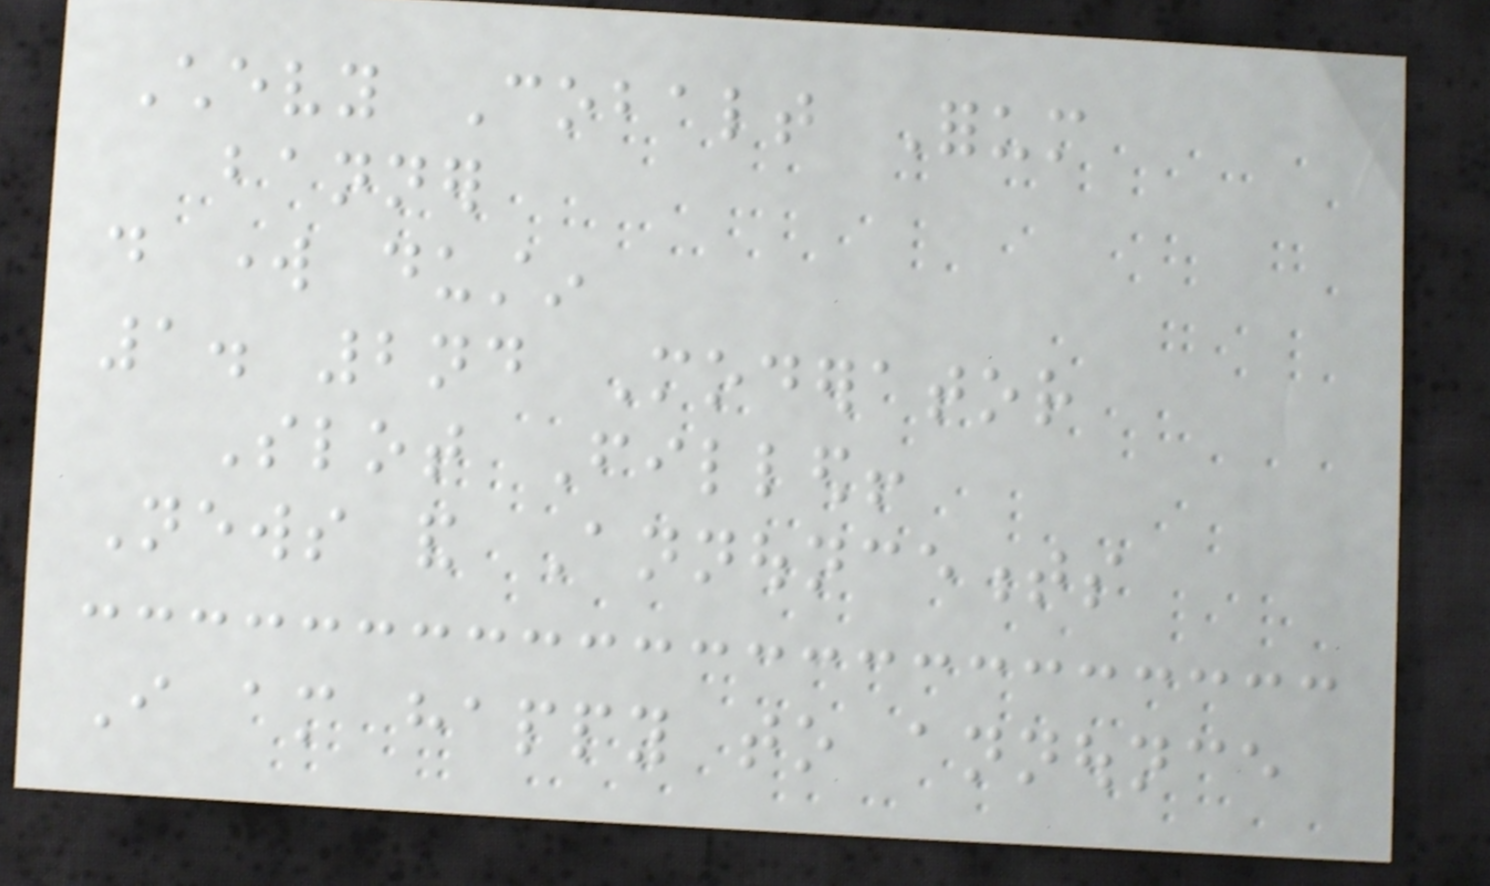Chevy Cobalt Forum
banner
do work dustin
1. 2nd Moderator
Slot Filled!
News and Announcements
I am happy to announce
